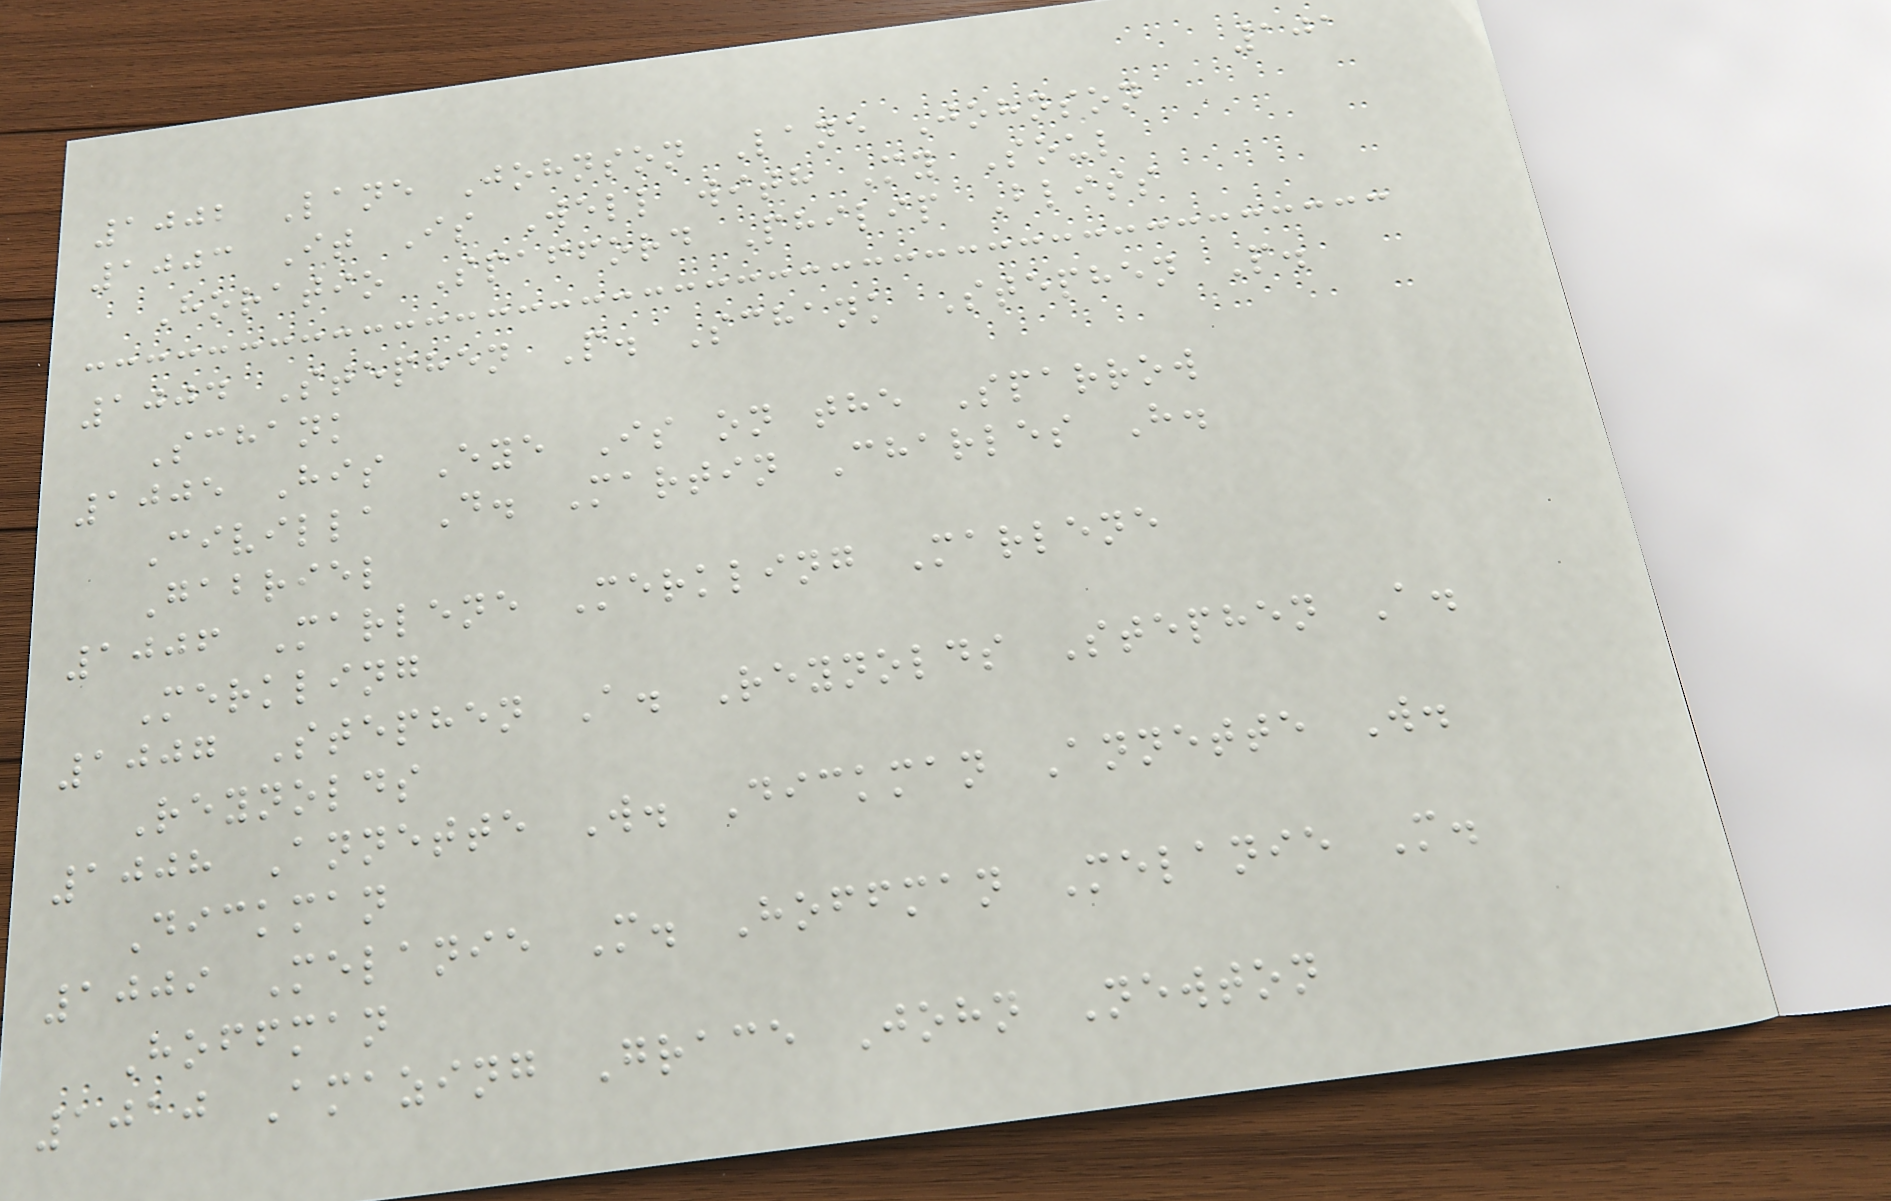101
1002 Lane Johnson Lane Johnson
1003 It Is Well with My Soul
Horatio Spafford Philip Bliss
1004 Stephen P. Schank Stephen P.
Schank
1005 His Eye Is on the Sparrow
Civilla D. Martin Charles H.
Gabriel
1006 Marlene Merkling Marlene
Merkling
1007 Stephen A. Reynolds Stephen A.
Reynolds
1008 Annette W. Dickman Annette W.
Dickman
1009 Melanie M. Hoffman Melanie M.
Hoffman
1010 Amazing Grace John Newton
